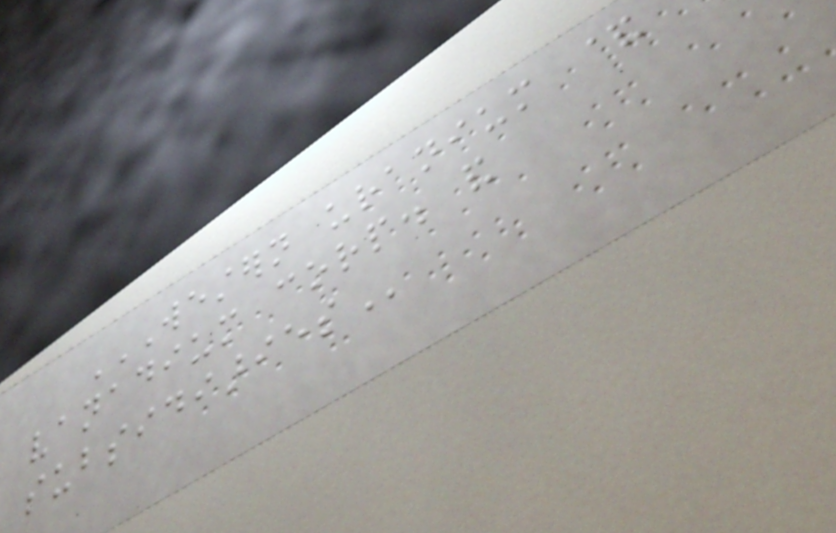WESTERN URANIUM &
VANADIUM CORP. AND
SUBSIDIARIES
